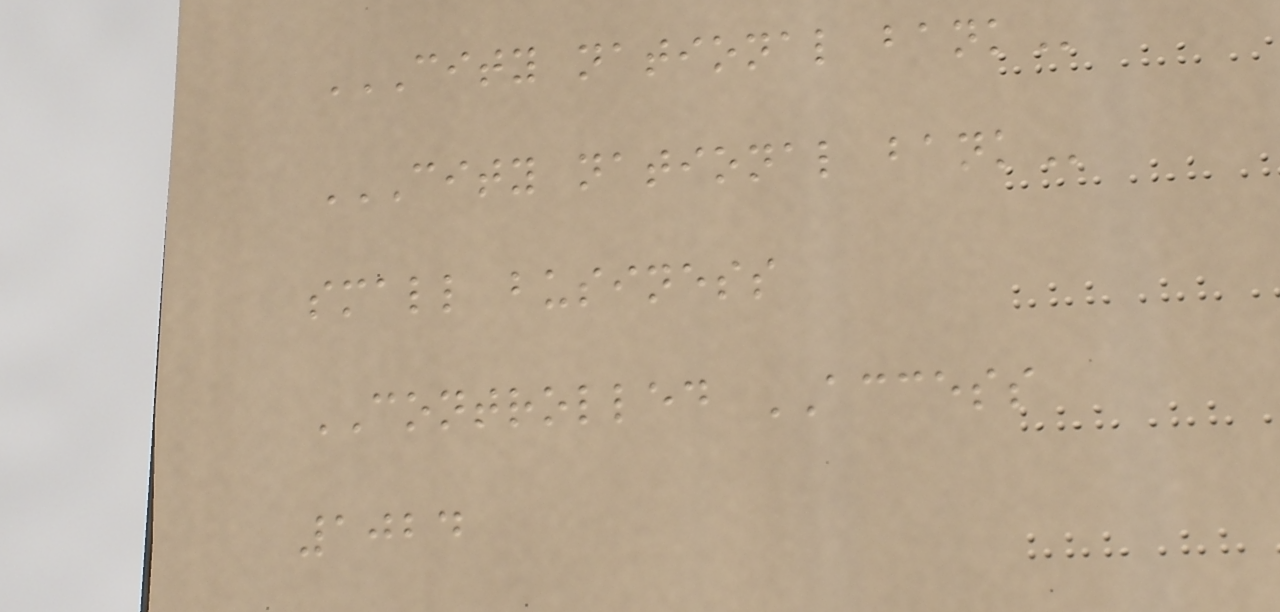CITY NATIONAL BANK
CITY NATIONAL BANK
small business
CONTROLLED ACCESS
1024
